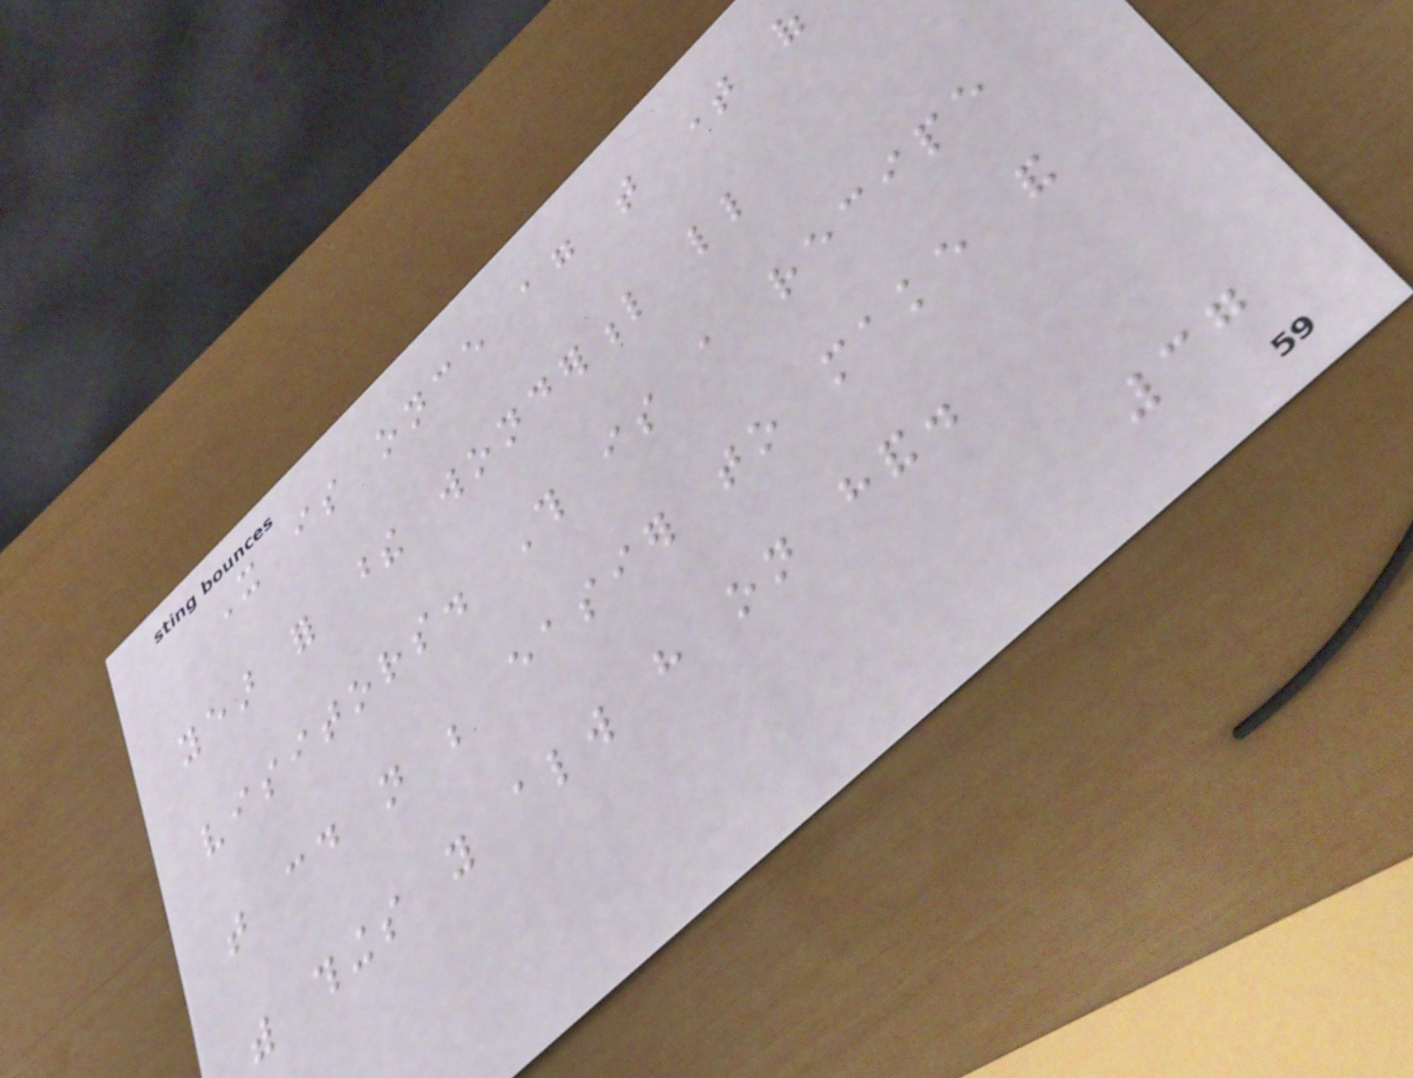It is once again that time of
year for these wonderful little
visitors. This is a recipe
that could not be easier to make and
with things you always have on hand.
37
